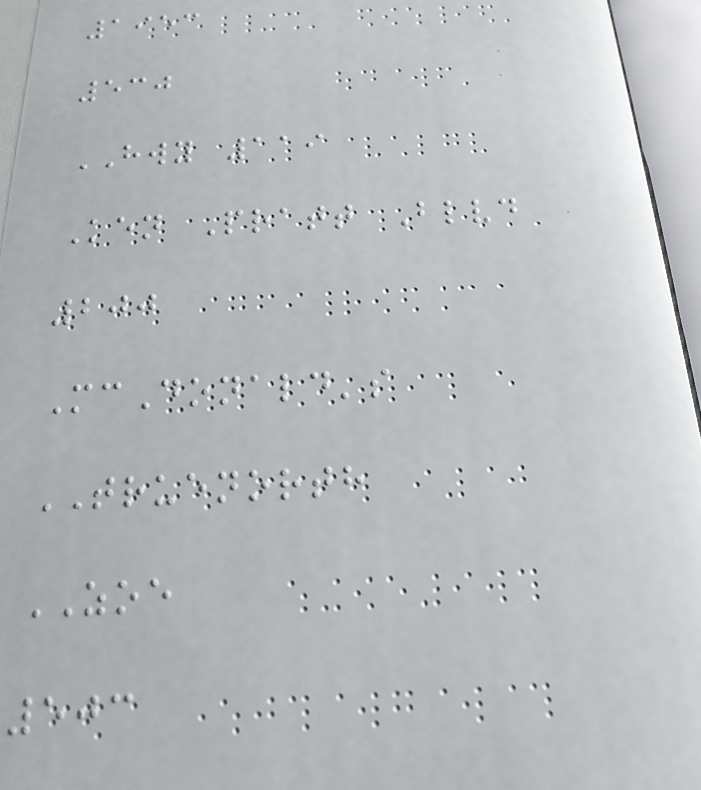1953
530
HWY 119
Ken Pratt Blvd
200
McDonald's
TRUENORTH
ZOE
503
